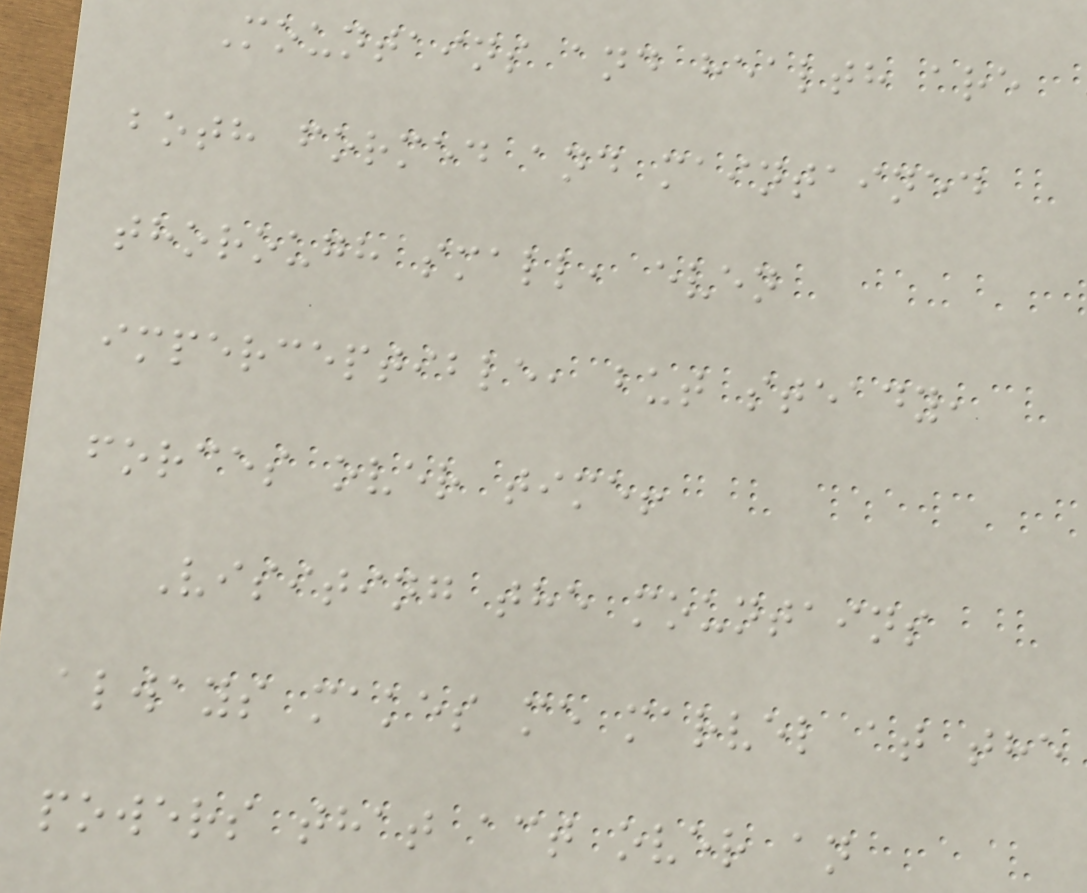Mountains and health are
both formed and maintained
thorough small, even
imperceptible, but steady,
forces over time!
Visiting the mountains
always makes me marvel at the
powers that act over an
